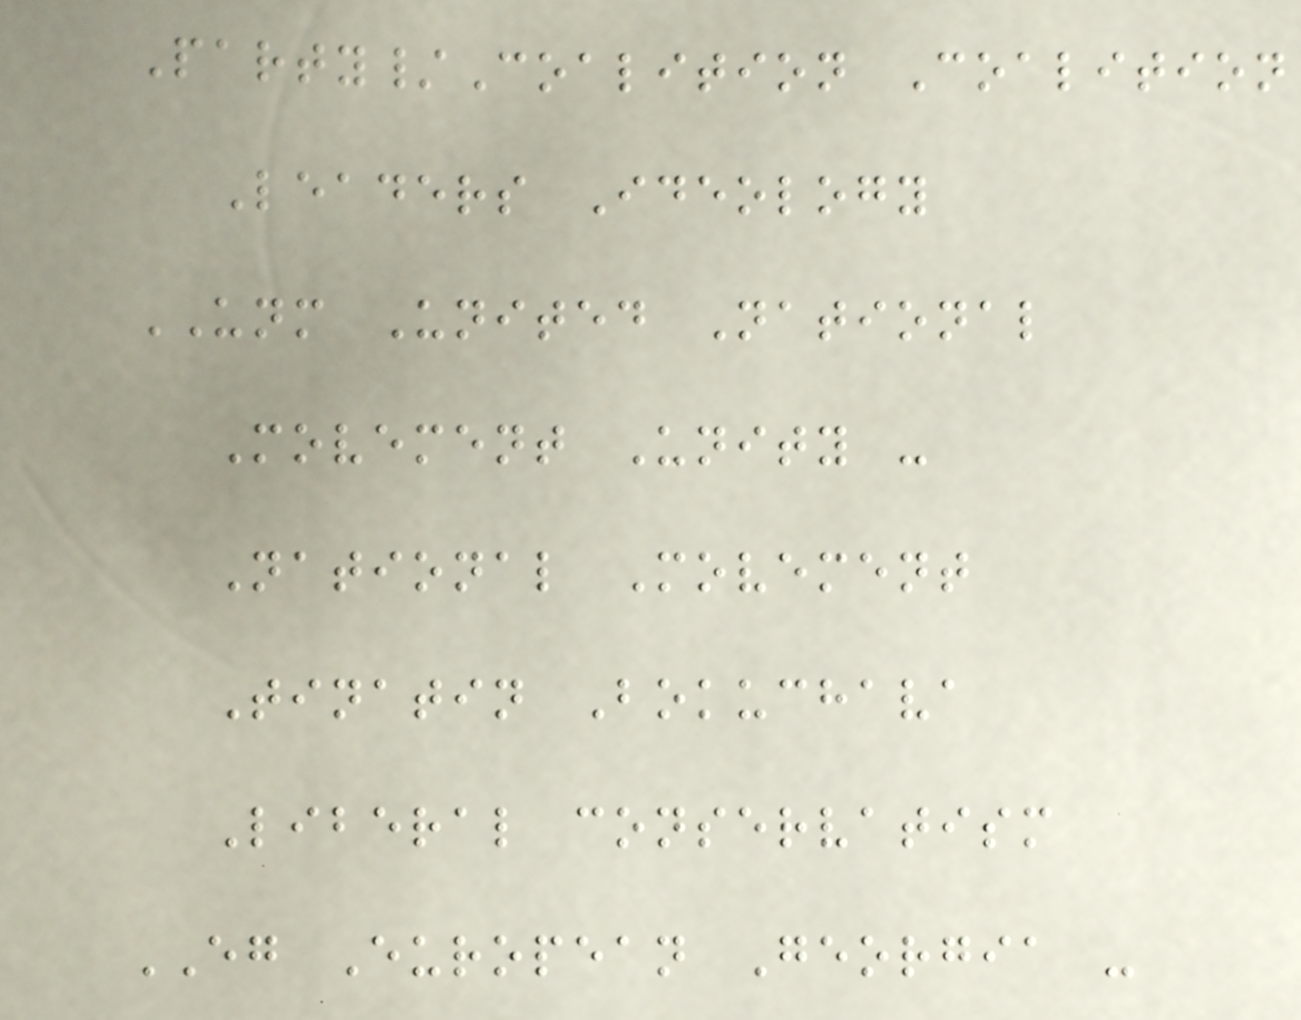Party/Coalition Coalition
Leaders Ideology
UNM United National
Movement Unity -
National Movement
Tinatin Bokuchava
Liberal conservatism
EG European Georgia -
